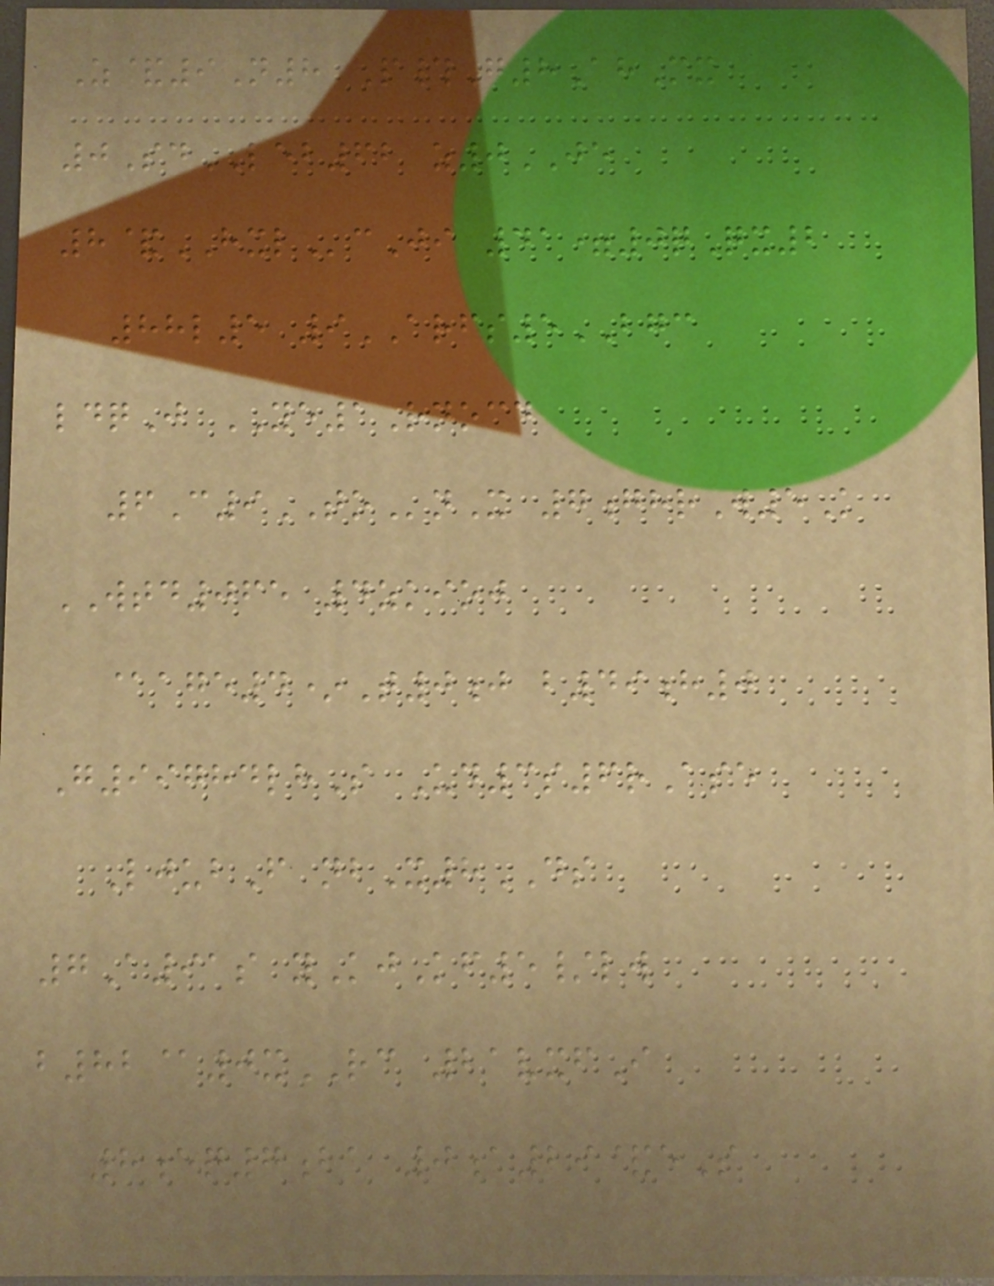Z&9N8 P#G8AhMx
0SdLEB62 z0JE
8&HXLcJi 41=0qQx2
88l5 9ARFS5BGC
ldqJ YE1Rnocd
6C9TOnX 7ghrW5K
WTD065 4zkioj
@age4*T0j b49h0
G99784lhS Ud3s6rAse
LjubF nbX8DS
7A91s yKjKf5/lw
b82@0xRC 21vxfI
8eq7ba 0a29&eS
